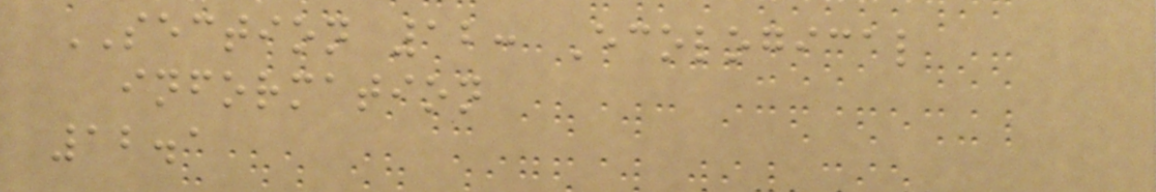SECTION 12: Ecological
information
12.1
